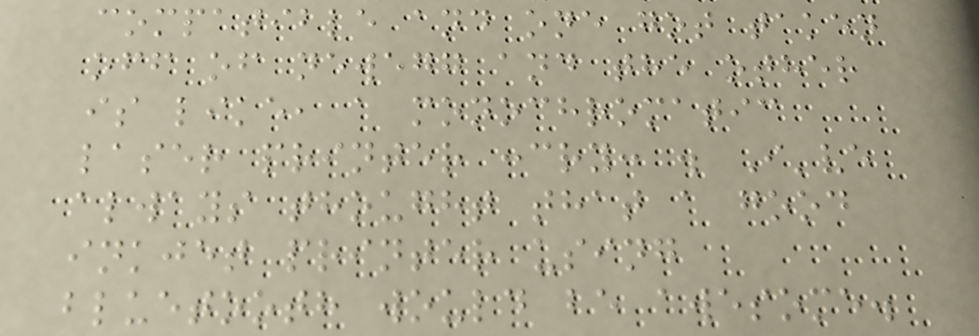compatible and one got taken
off of newegg and the other
is like, a monochromatic
laser printer :cry: . I've
always thought that a good
inkjet printer using
bluetooth would be awesome.
